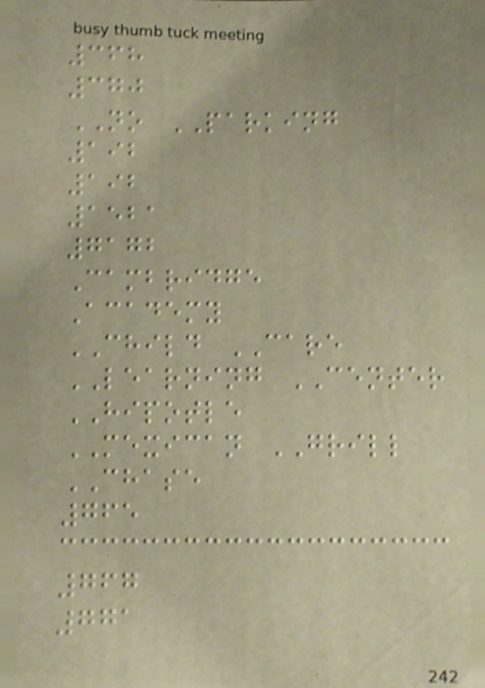368
370
NO PARKING
192
192
1521
7172
Cambridge
Academy
CHILD CARE
LEARNING CENTER
HIPOTLE
MEXICAN GRILL
CHASE
765
767
771
